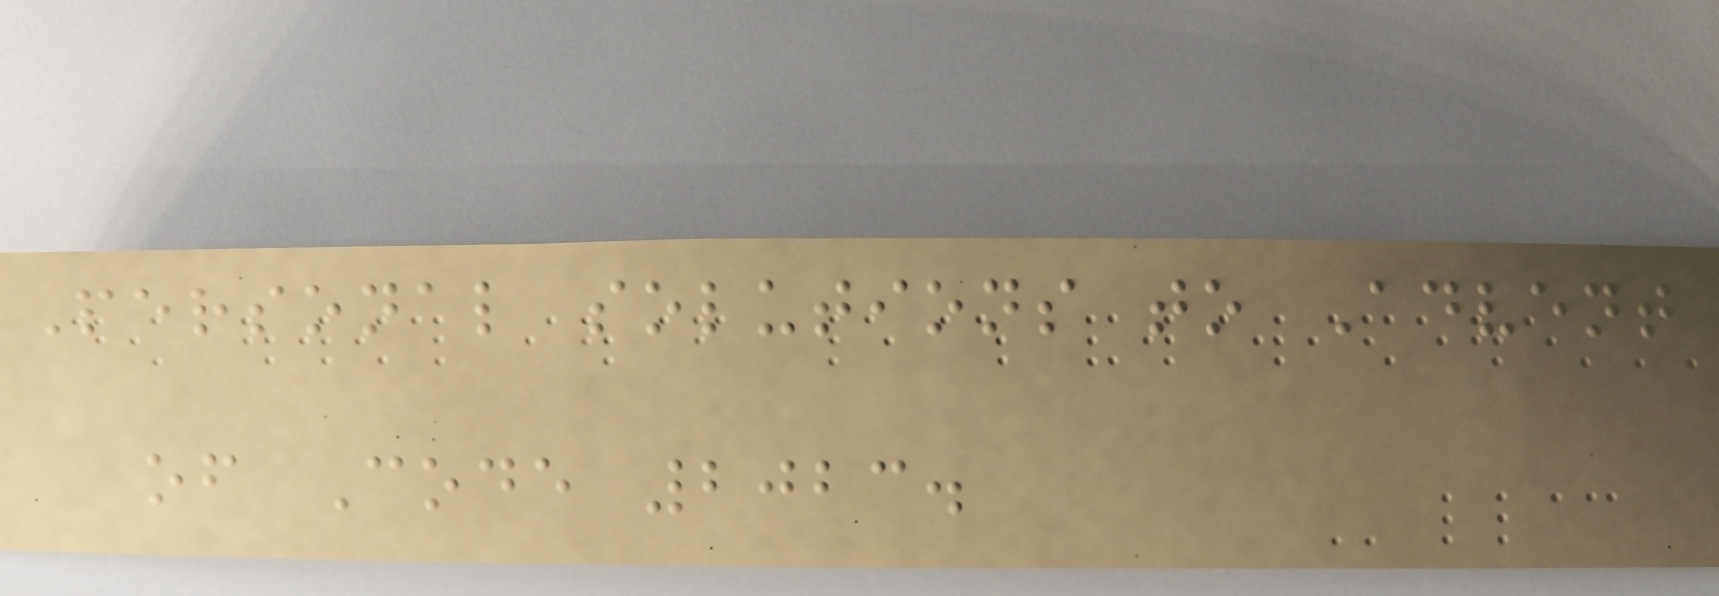Personal solutions to Advent
of Code 2023.
